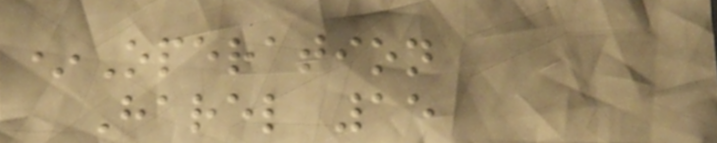*Operation
Harel 15
